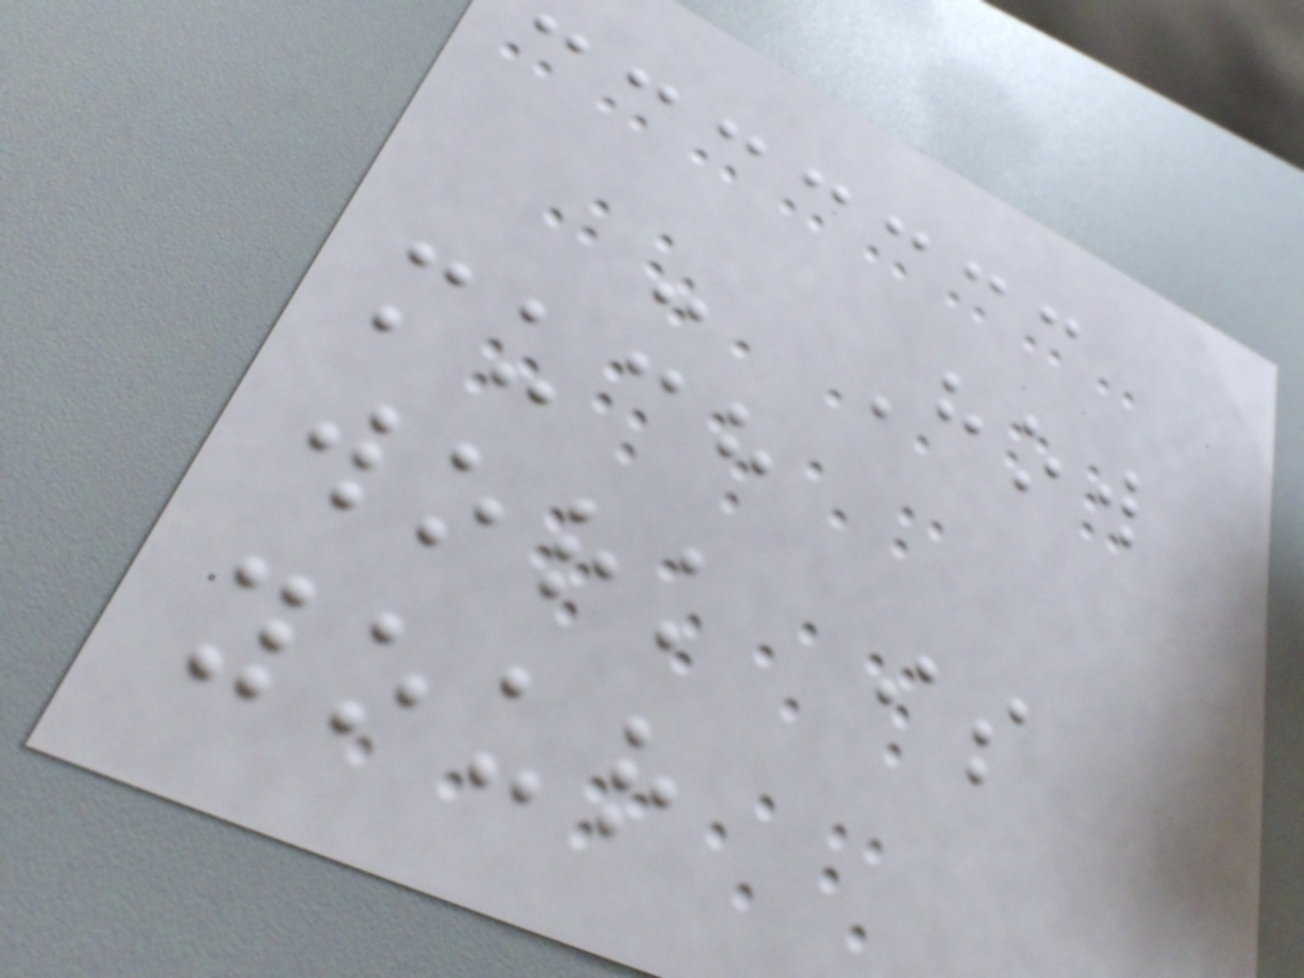- How
much
work is
your
